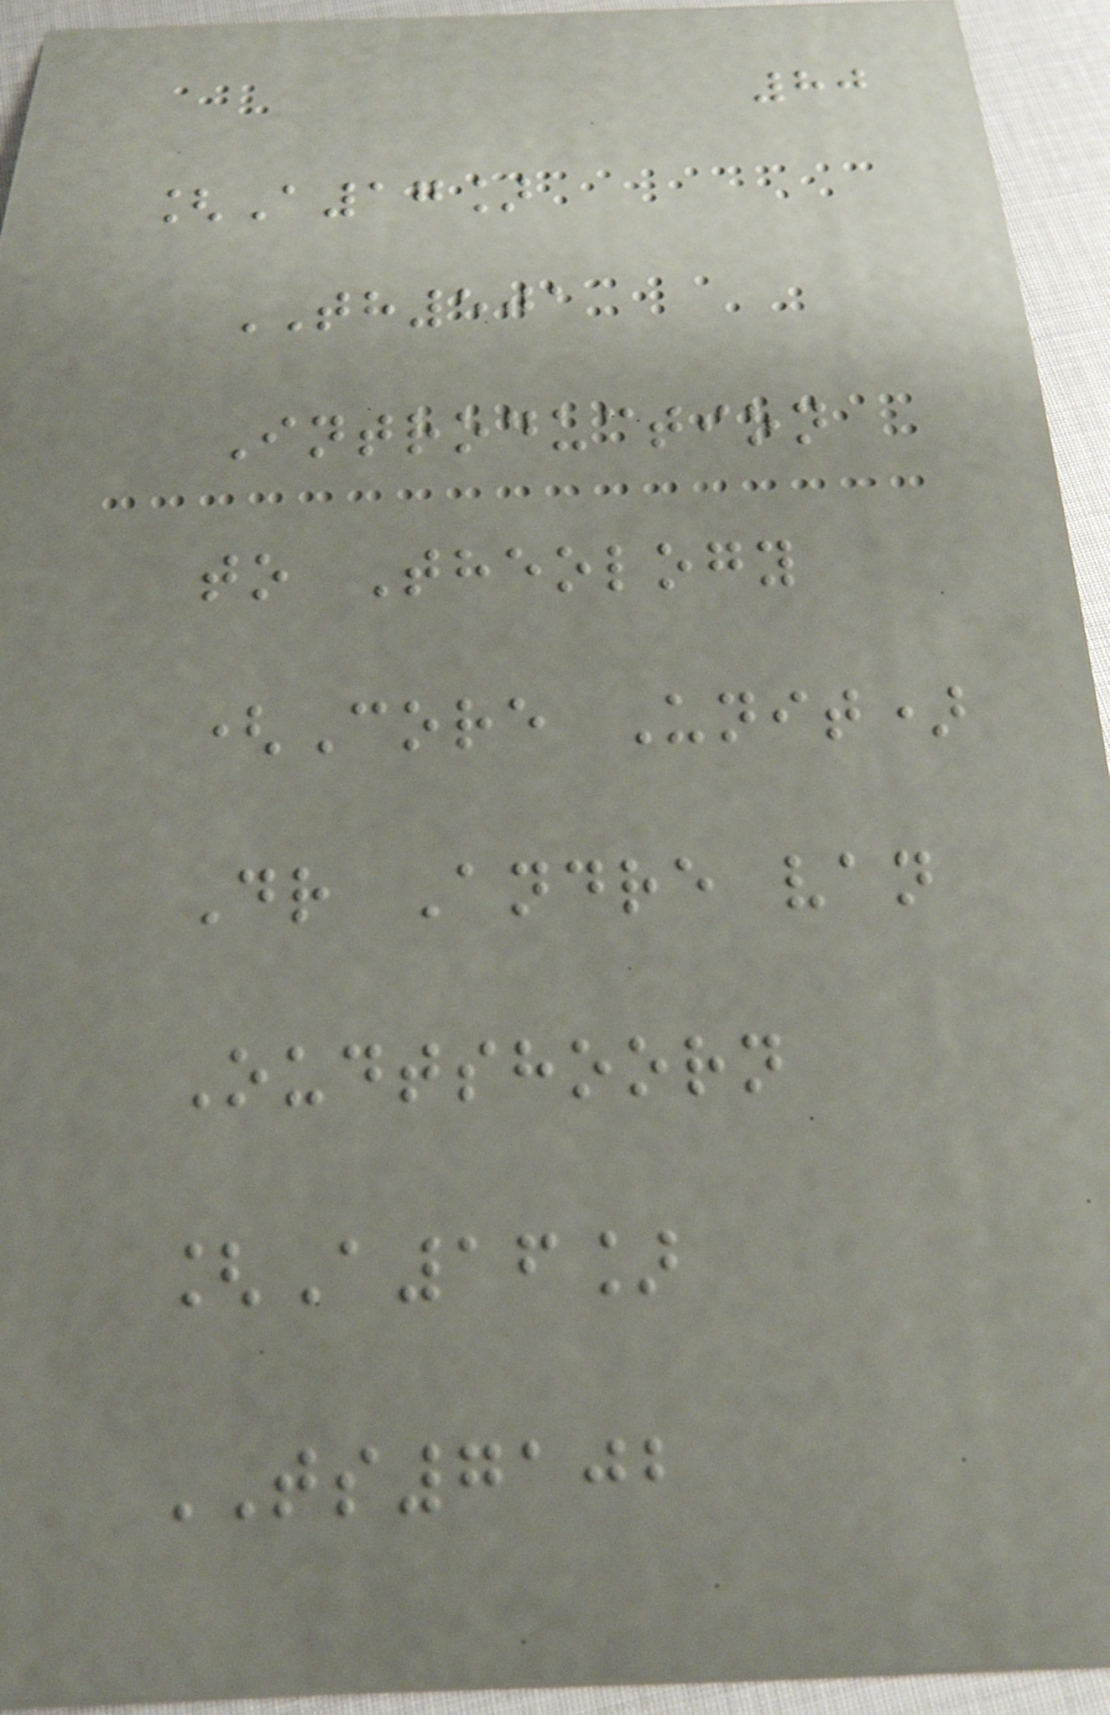80
[A17]
TH501
Introduction
to Theology
(Core Unit)
Dr Andre van
Oudtshoorn
[A16]
TS7102
